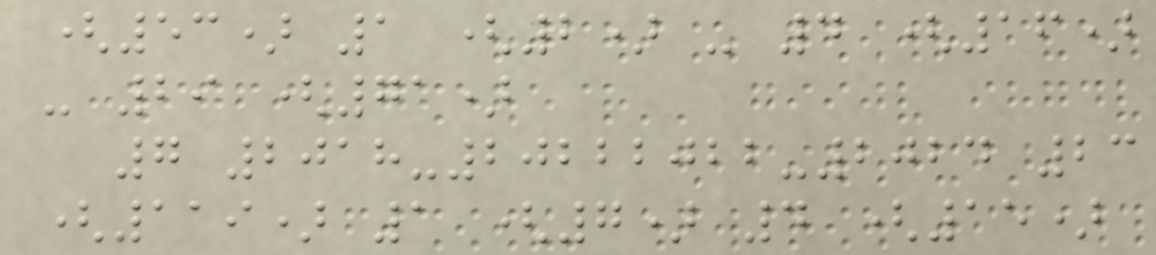(53) 1 (2) - 4 (16)
- 29 (71)
7 2018-20222022-2024 23
(119) 1 (7) 4 (15)
